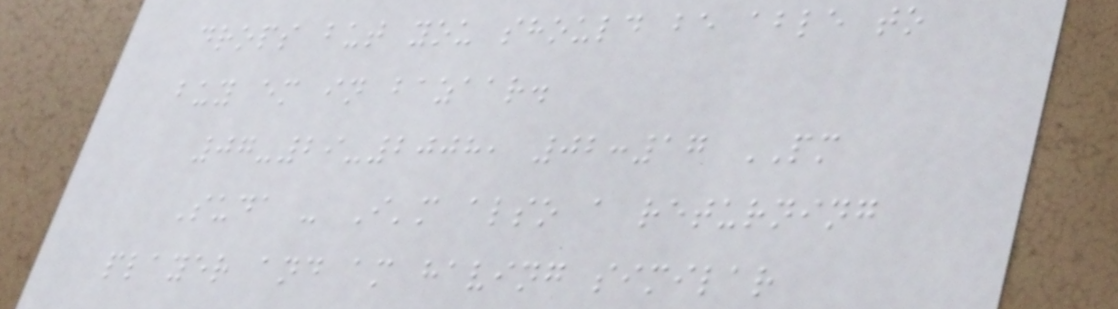drops but you should be able to
buy em in bazaar.
07-29-2008, 02:17 PM
Suda - I'm also a returning
player and am having similar
